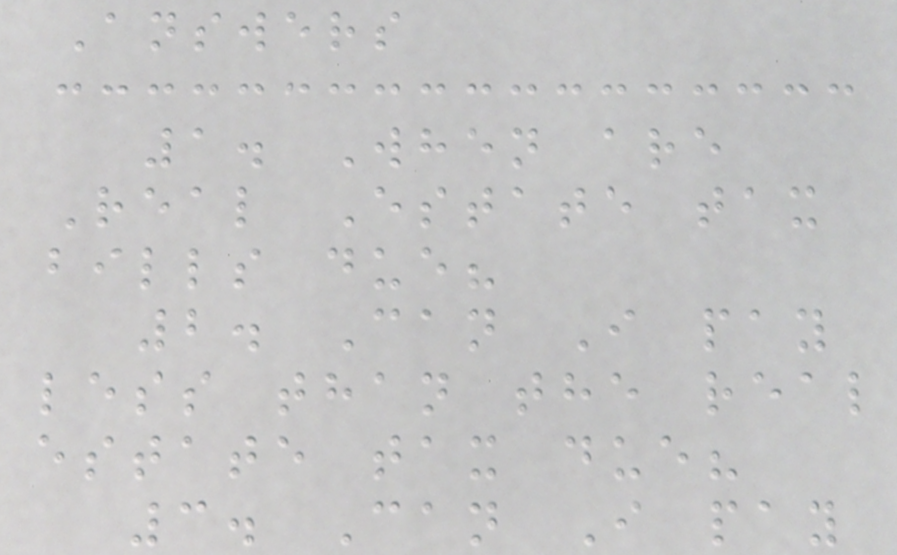Answers
1. When are
Real Estate tax
bills due?
2. Can I pay
less than the real
estate tax due?
3. Can I pay
